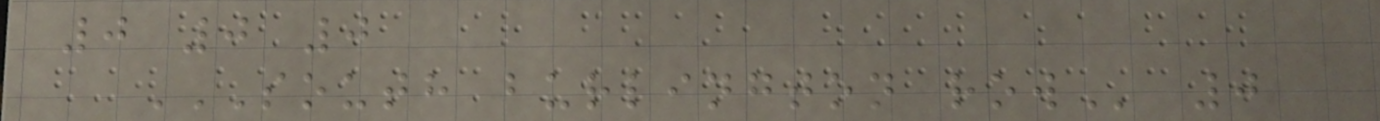0 0 0
SOUTH BURLINGTON ROW 0
